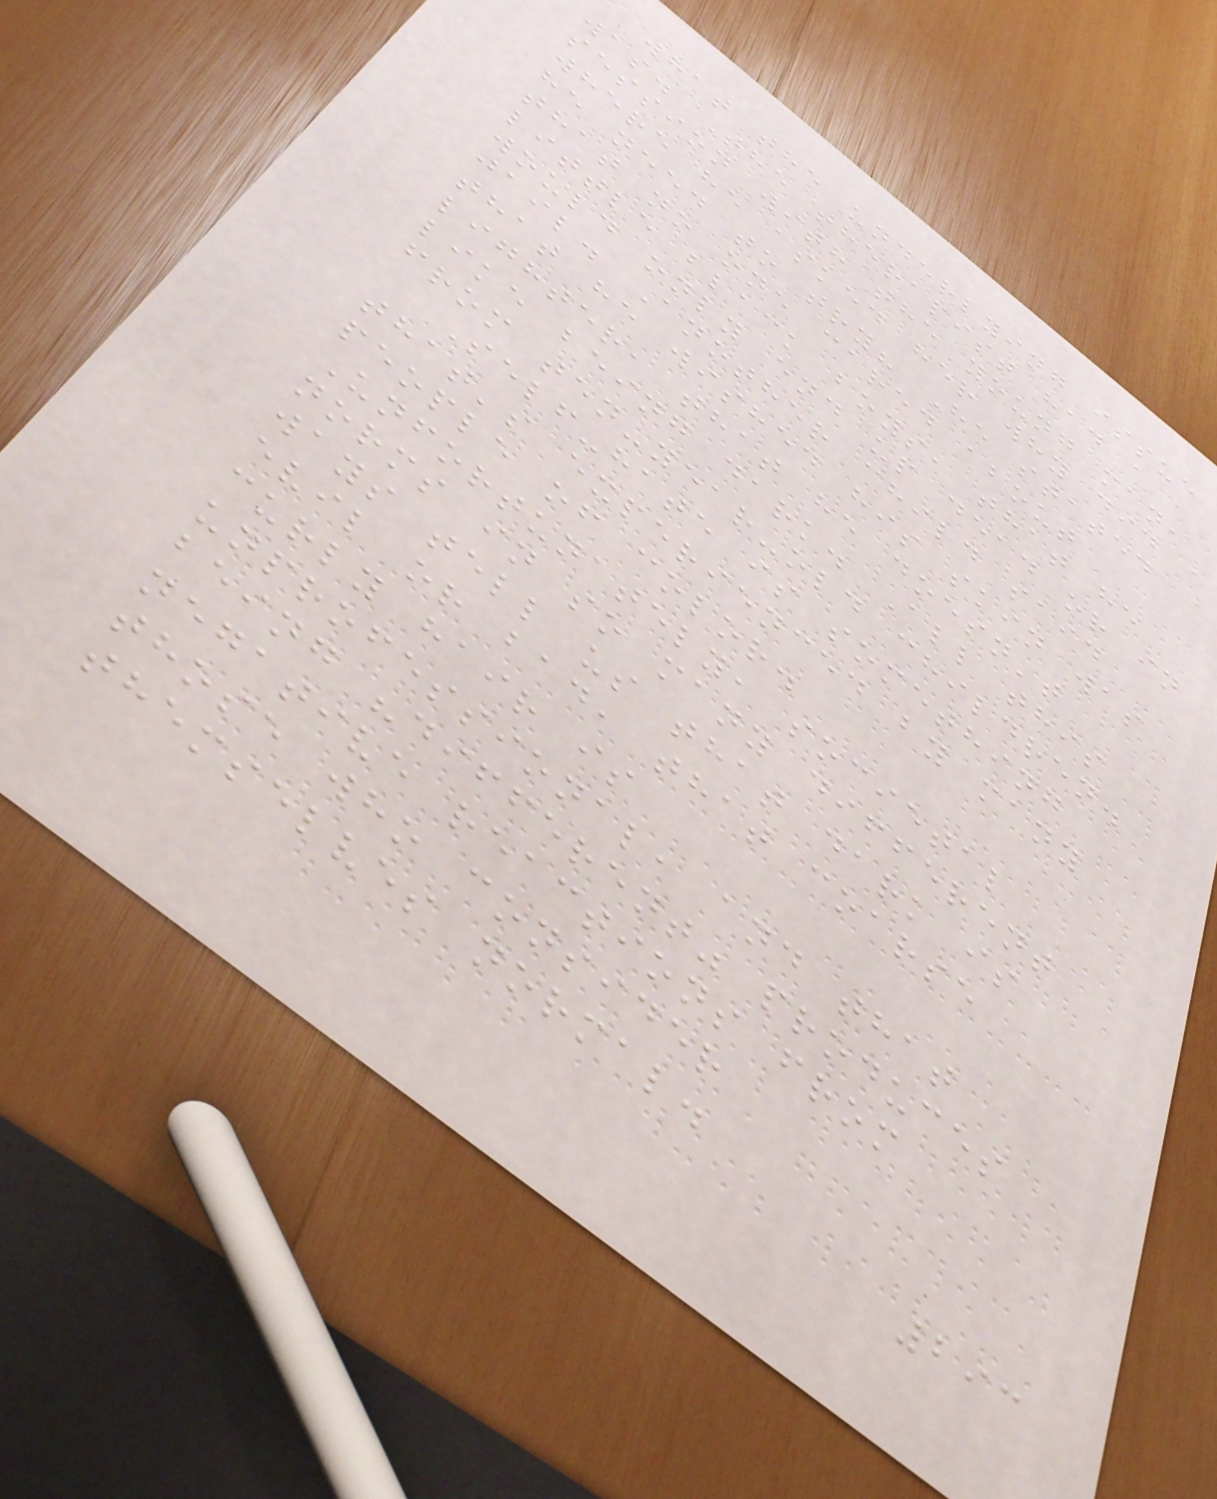what the underlying issue
was. The therapist had a
session with the young man,
where he asked her why did
he need to try? He stated
that no one cared about
little black boys, that he
would only end up dead or in
jail. Another child said
that he wished his skin was
lighter, that he doesn't
like being dark. All this
from ten-year-old children.
Self-hate is something
that's experienced by many
people of color.
Unfortunately, societal
norms in so many different
ways tell us that dark is
evil or bad, that coarse
curly hair is
unprofessional, and that
being "different" produces
negative reactions from
those who consider
themselves normal.
293
